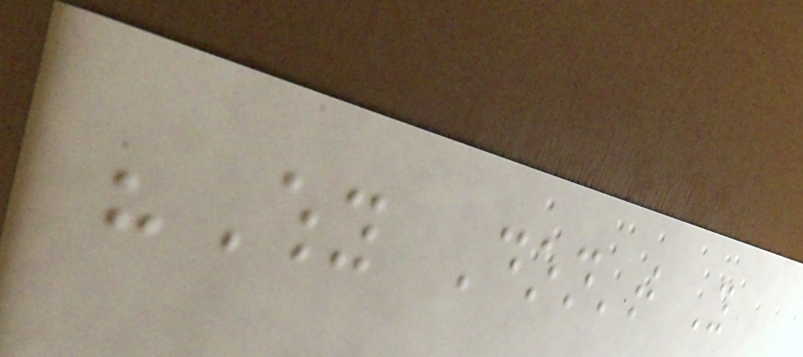"Why Don't You
